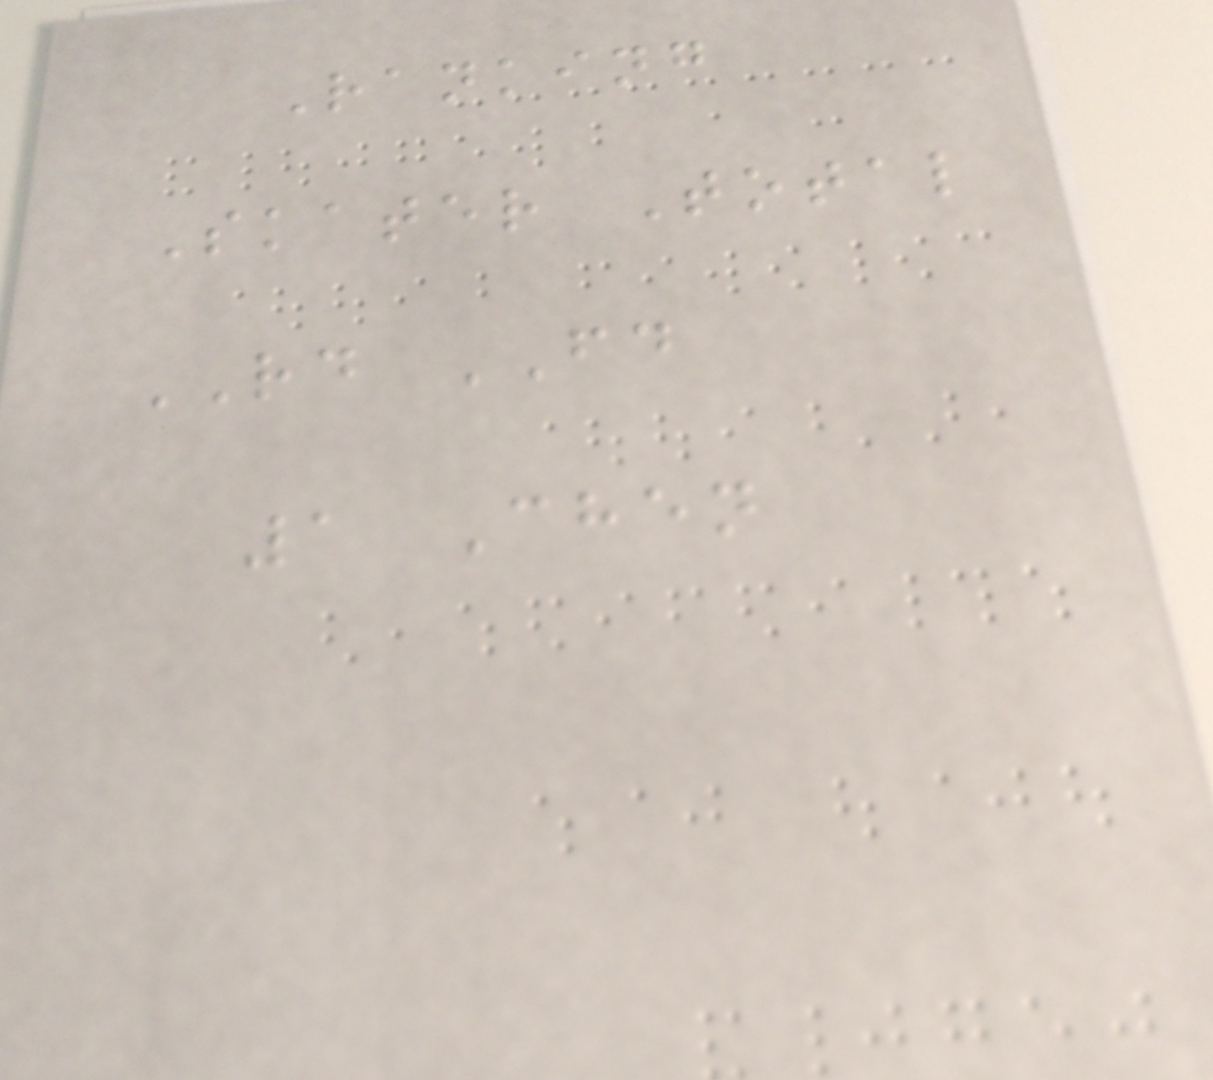Ranking
Skater Total
RD FD
1 Chen
